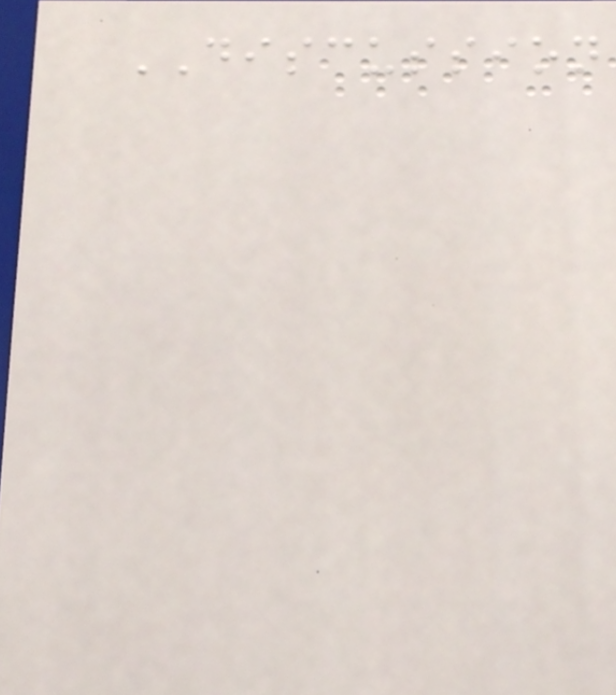DISCUSSION
